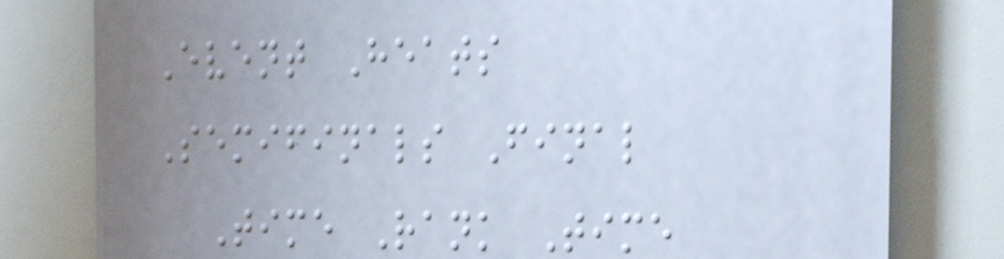Event Heats
Semifinals Final
Time Rank Time
